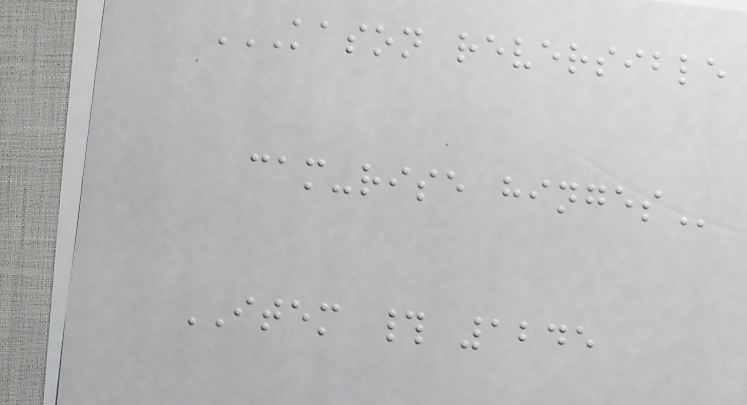KASON REVERSIBLE
CAM-RISE HINGES
ITEM # 1245
